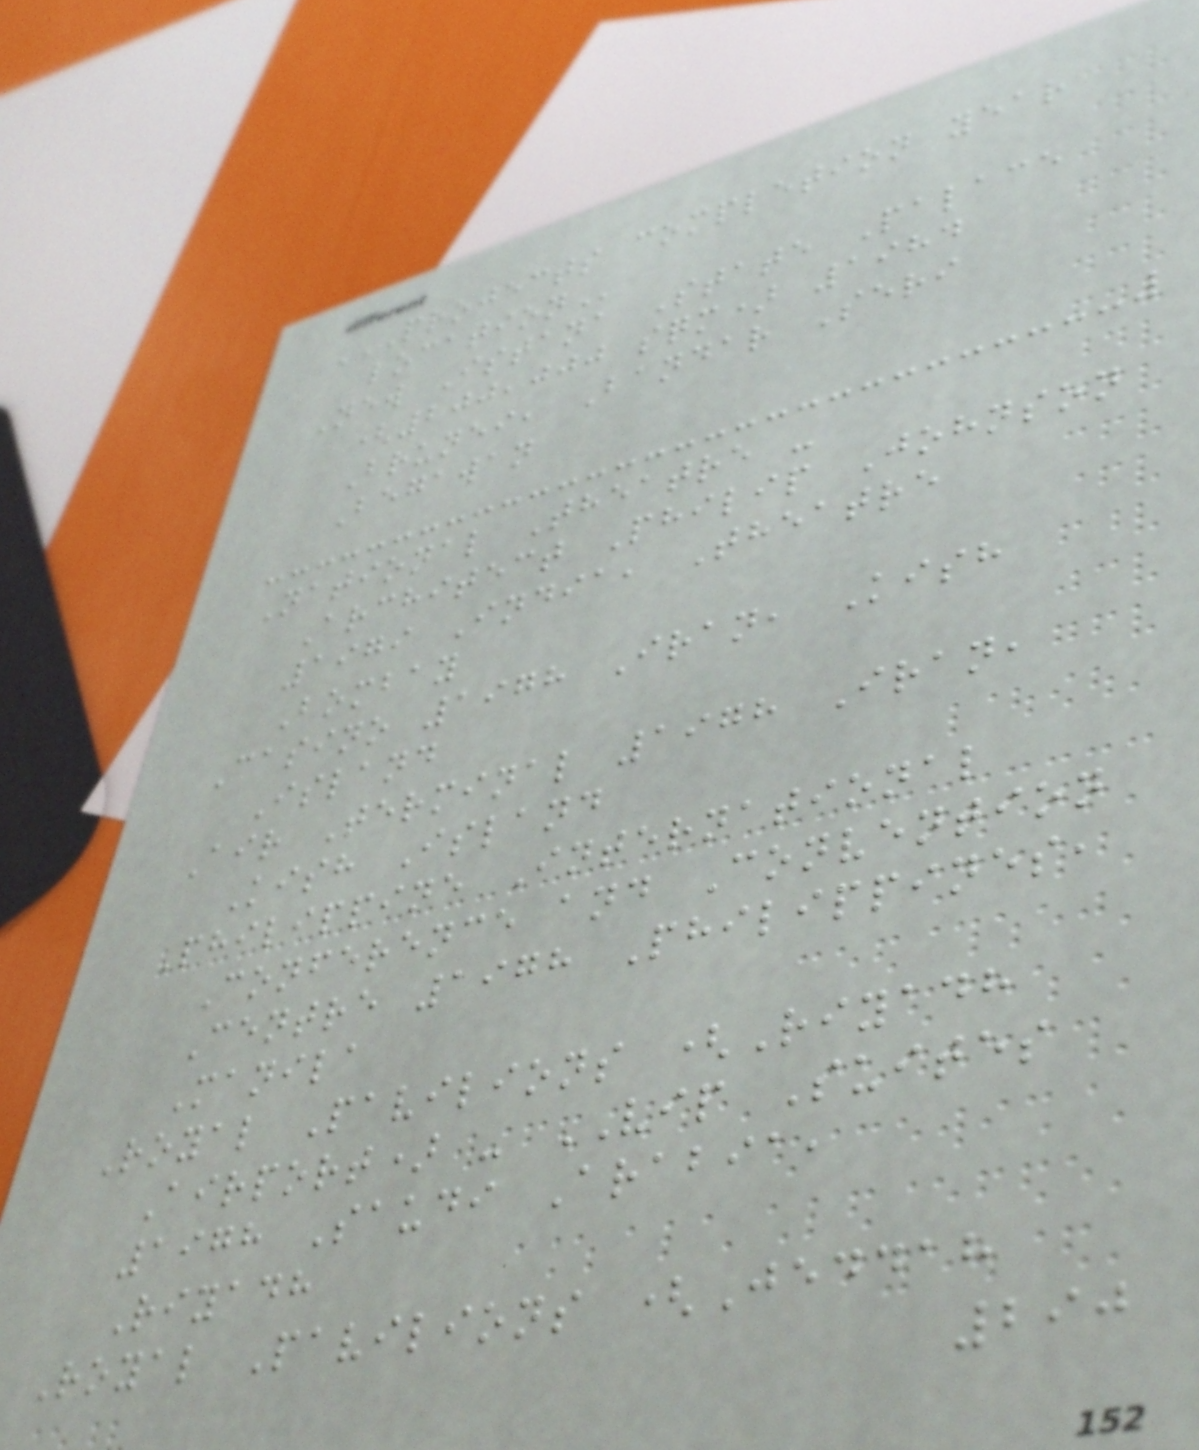PROJECTS COMPLETION YEAR
LOCATION
New Istana State Palace
(200,000 sqm) 1984
Brunei, Bandar Seri
Begawan
National Theatre -
Architect Philip Johnson
1979 India, Theatre
Bombay
Casino 1978 Iran, Kish
Island
Air Terminal 1978 Iran,
Kish Island
Philippine International
Conference and Convention
Centre 1978 Philippines,
Manila
Royal Pavilions (Riyadh
Airport) - VIP Suites
1978 Saudi Arabia,
Riyadh
Royal Pavilions (Jeddah
290
